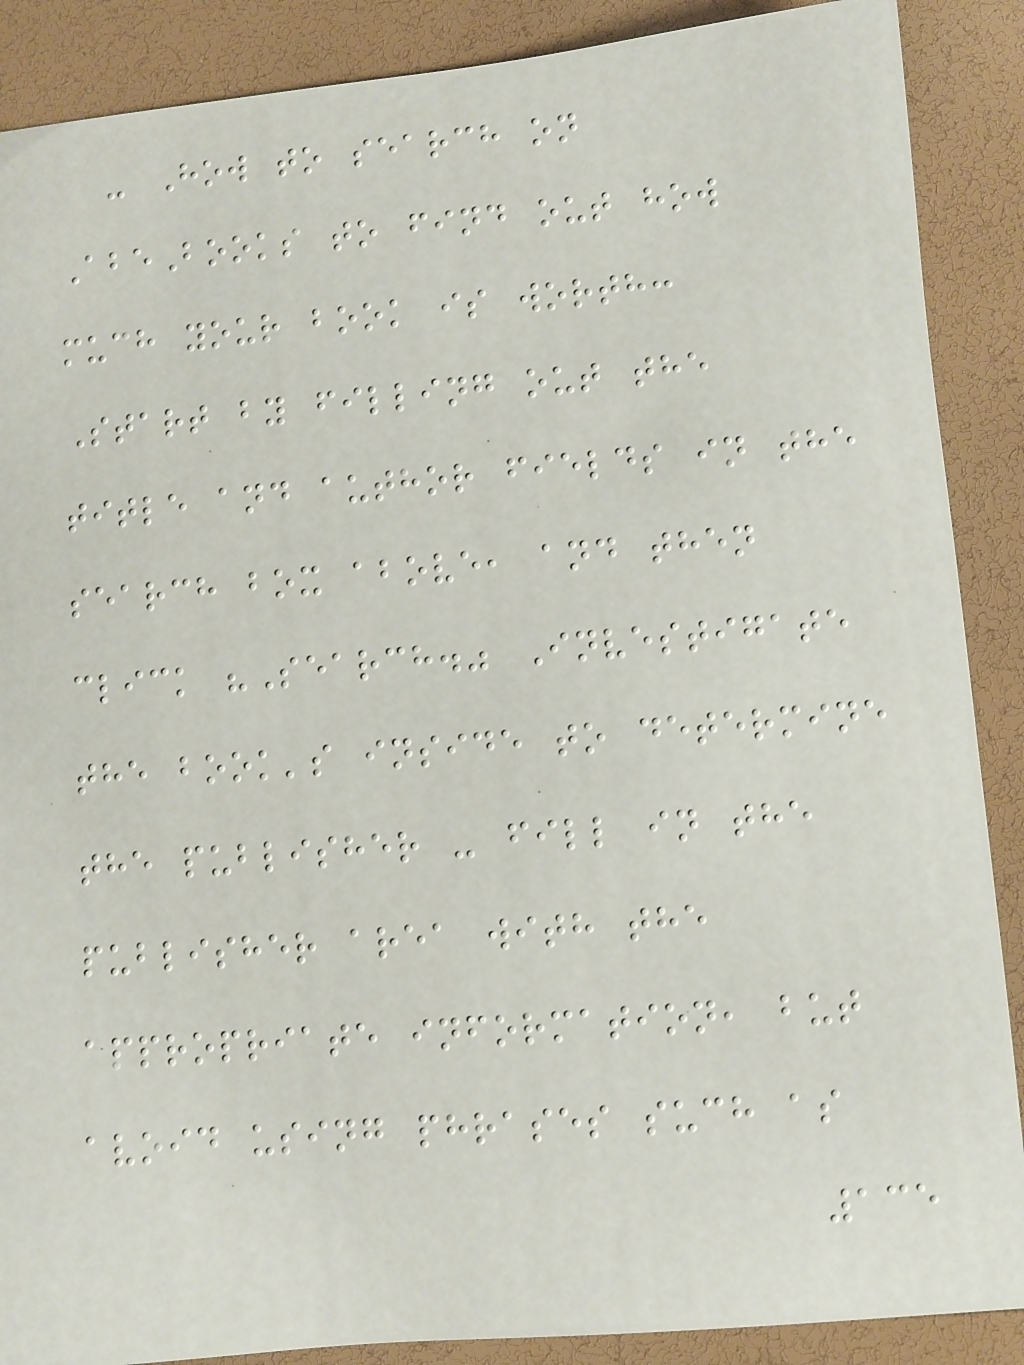- How to search on
AbeBooks to find out how
much your book is worth:
Start by filling out the
title and author fields in the
search box above, and then
click "Search." Investigate
the book's inside to determine
the publisher - fill in the
publisher area with the
appropriate information, but
avoid using phrases such as
135
